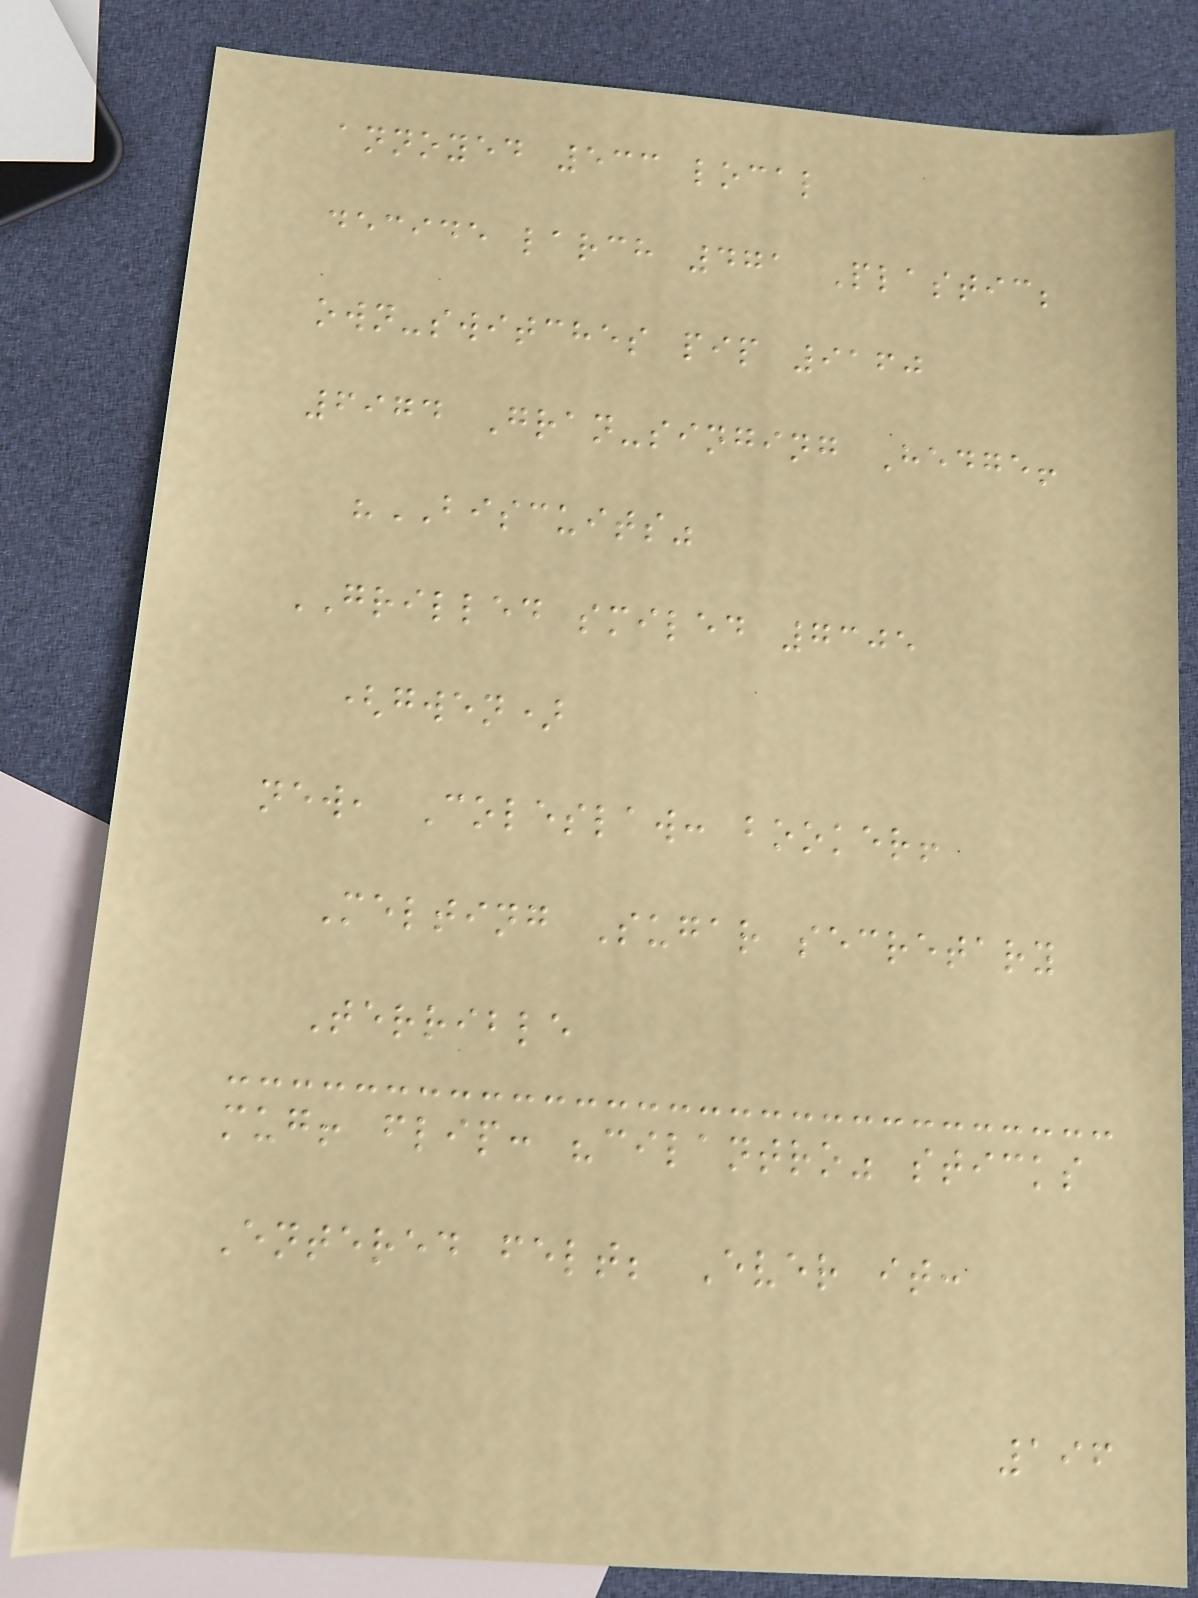annoyed 533 local
decide larch 471 Plastic;
own-switches pip 9160
6974 Gran-singing Hedge!
"BISCUITS"
GRILLED smiled 7305
(gwen)
new, Coleslaw: booker!
Melting Sugar secretary
Terrible
mug! flip: "cilantro" sticks
Entered felt; Ever it:
196
